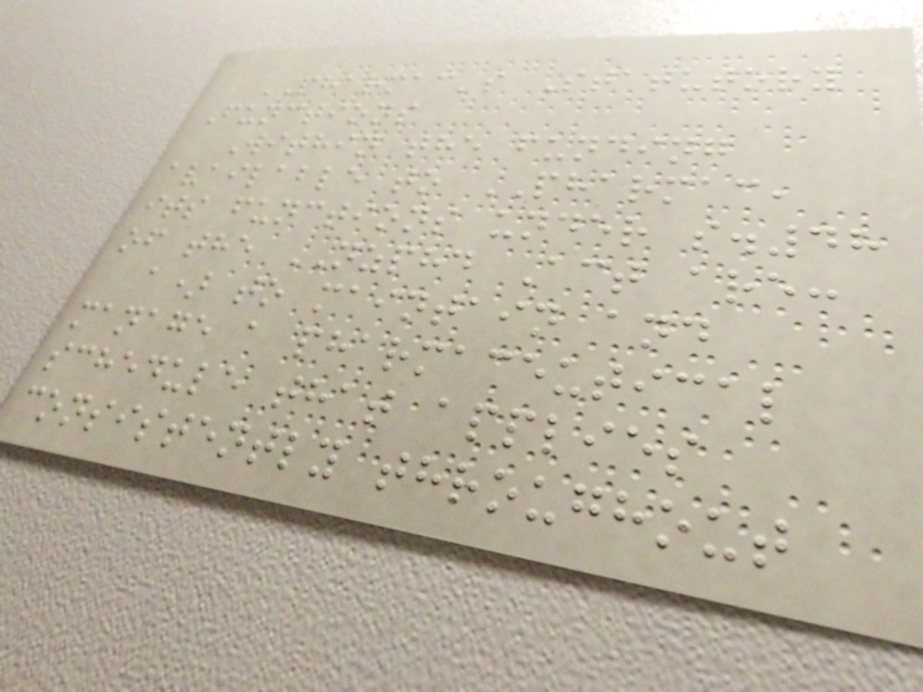PHARMAC's Statutory
Functions
Within the funding
available to PHARMAC,
its functions under s.48
of the NZPHD Act are:
a) to maintain and
manage a pharmaceutical
schedule that applies
consistently throughout
